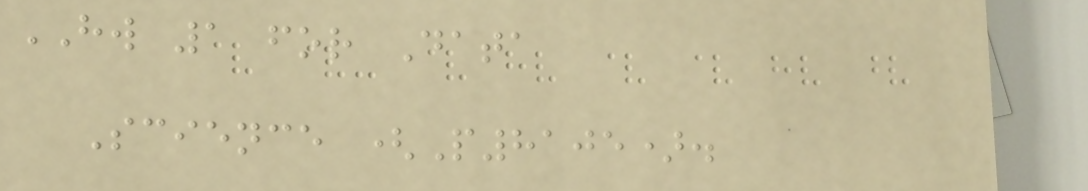HW 1 for Data
Science (P8105).
